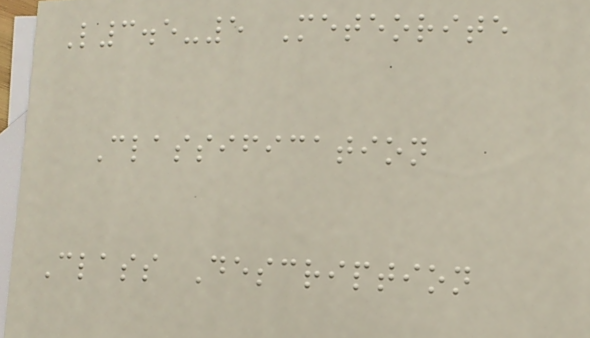L3.5-5 Meteorite
Classification
Class Description
